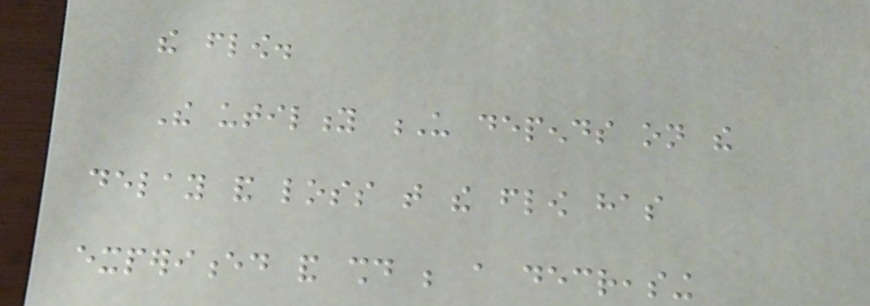the flow.
The utility U depends on the
delay and loss that the flow has
experienced and should be a decreasing
